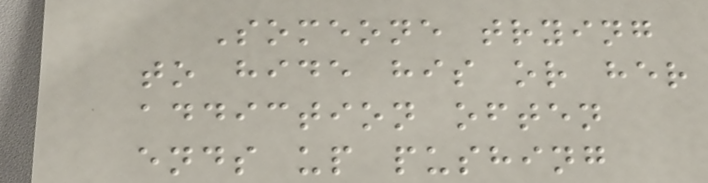Someone trying
to hide his or her
addiction often
ends up pushing
